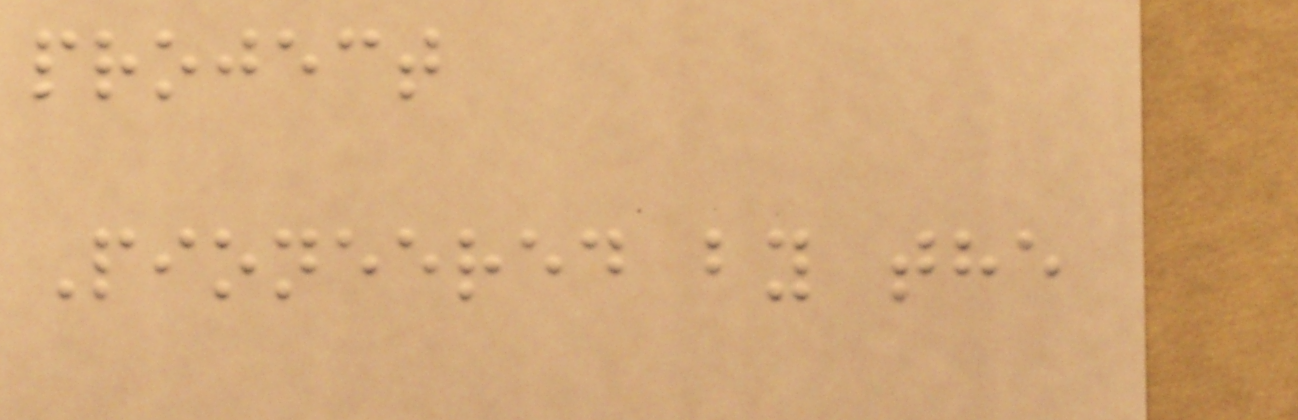project
Pioneered by the
